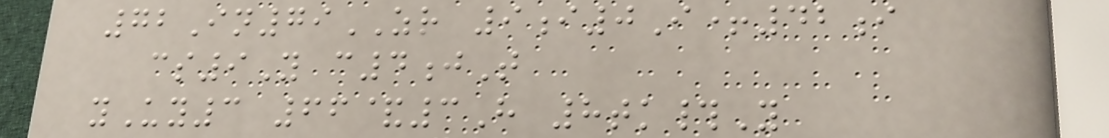72In79ZR 9i0I+42i
cs9Y c4jT
yUy3 66&3H 8tk#Y
